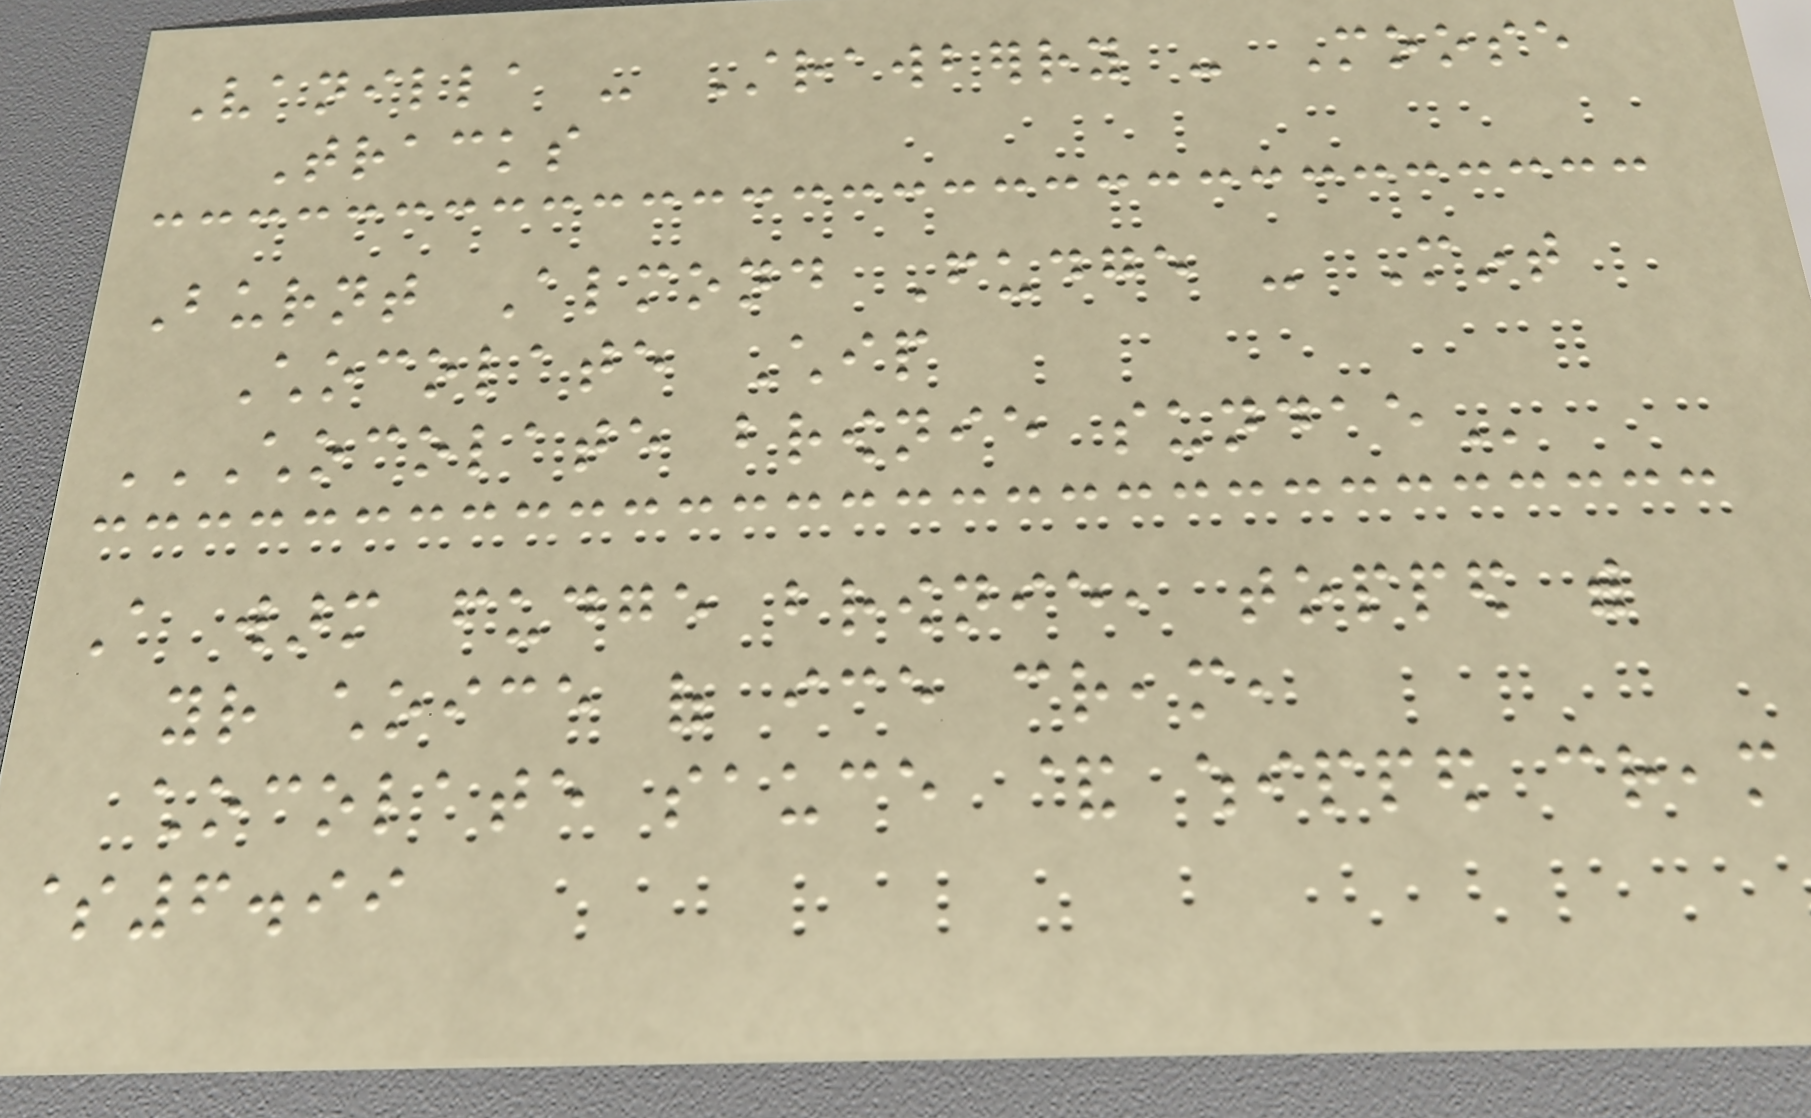Vanilla - Strawberry - Moose
Tracks
Burnt Almond Fudge - Mint
Chocolate Chip
CHOCOLATE BROWNIE SUNDAE
A warm fudge brownie, topped with
your choice of ice cream,
chocolate sauce & whipped cream
$6.99
